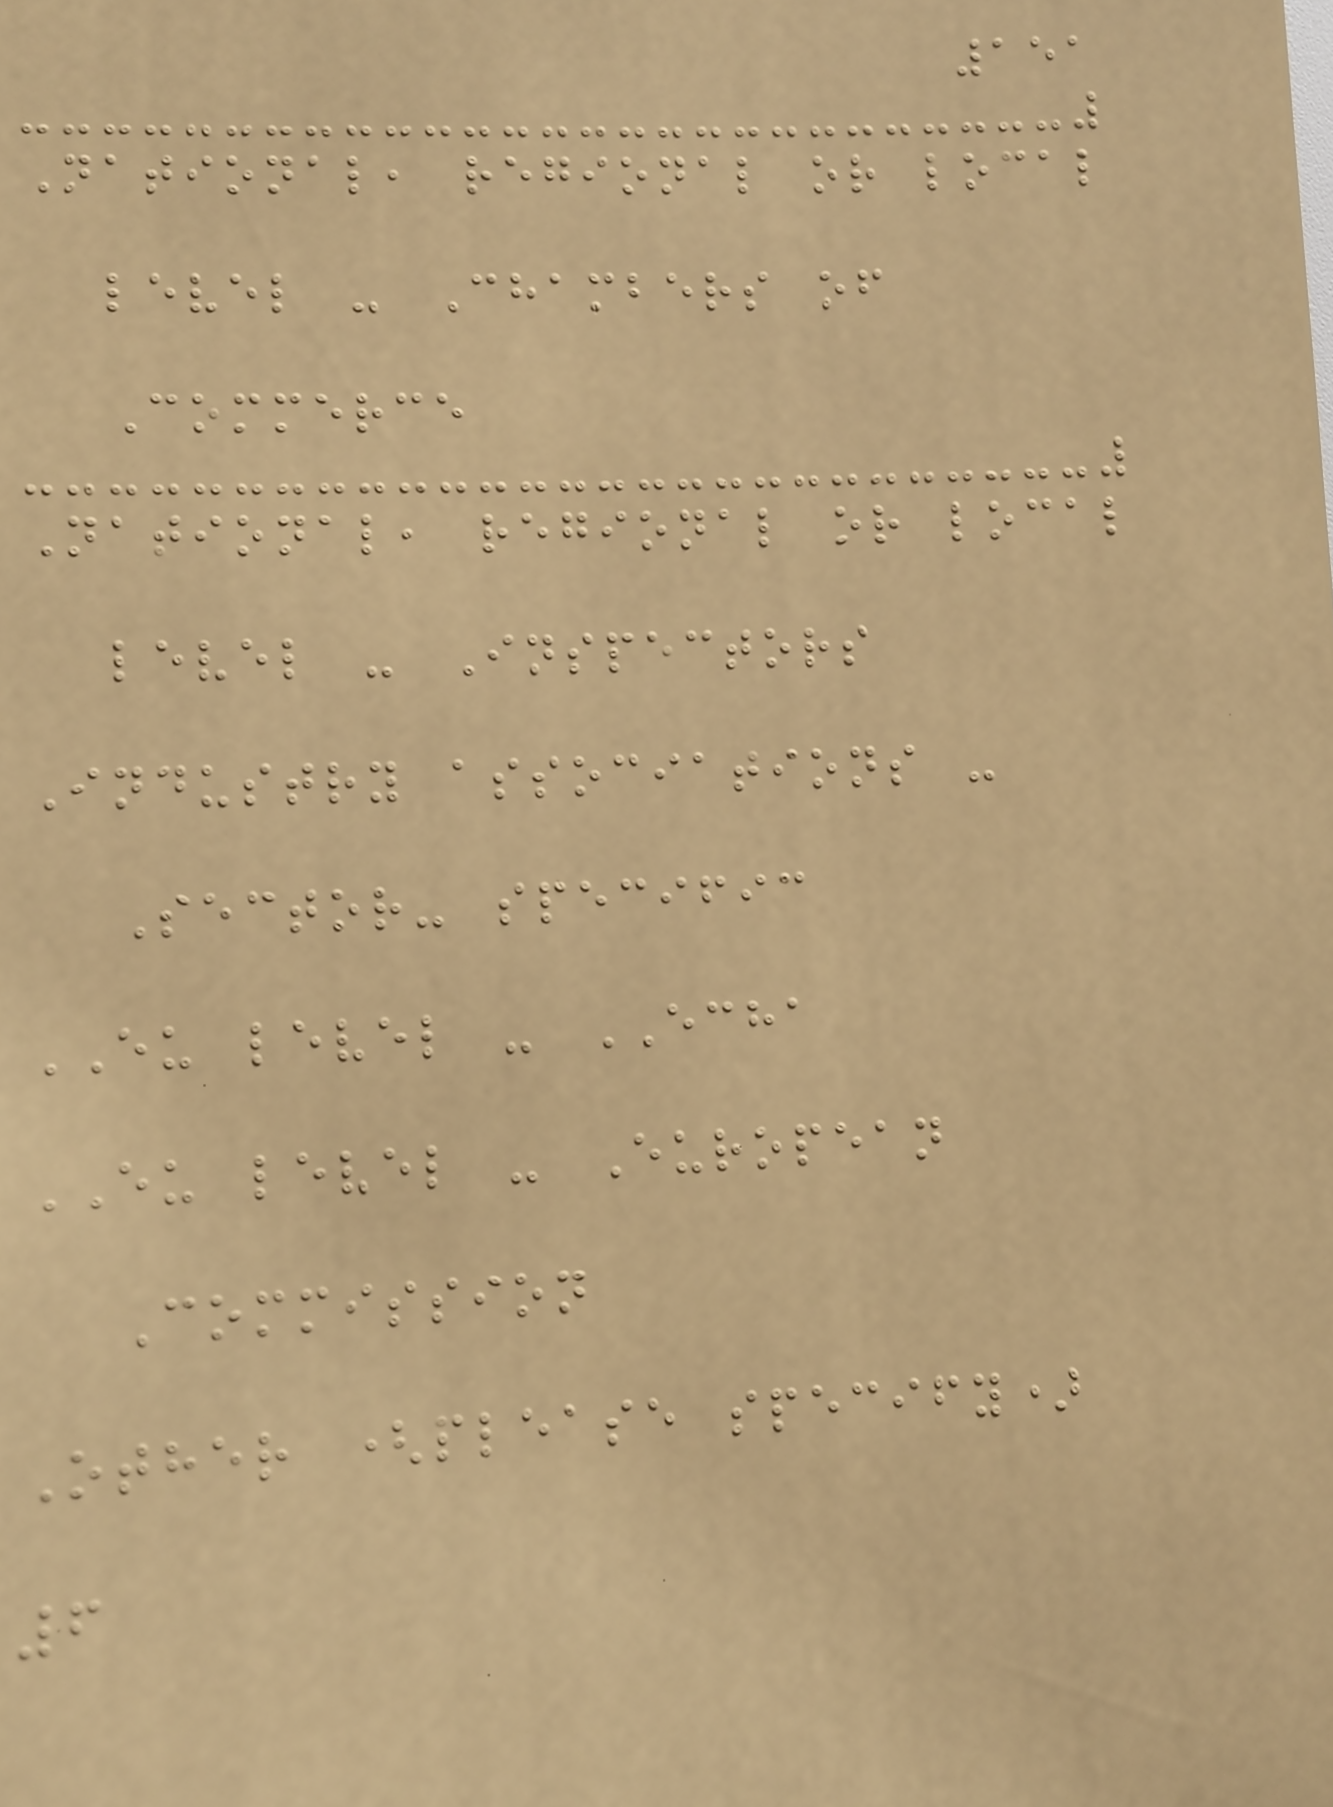151
National, regional or local
level - Chambers of
Commerce
National, regional or local
level - Inspectors
Industry associations -
Sector- specific
EU level - ECHA
EU level - European
Commission
Other (please specify)
6
